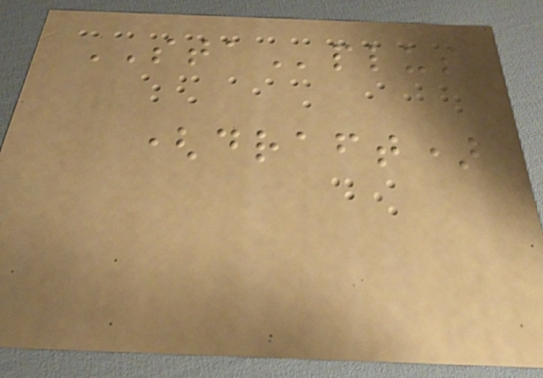STAplus
(draft)
